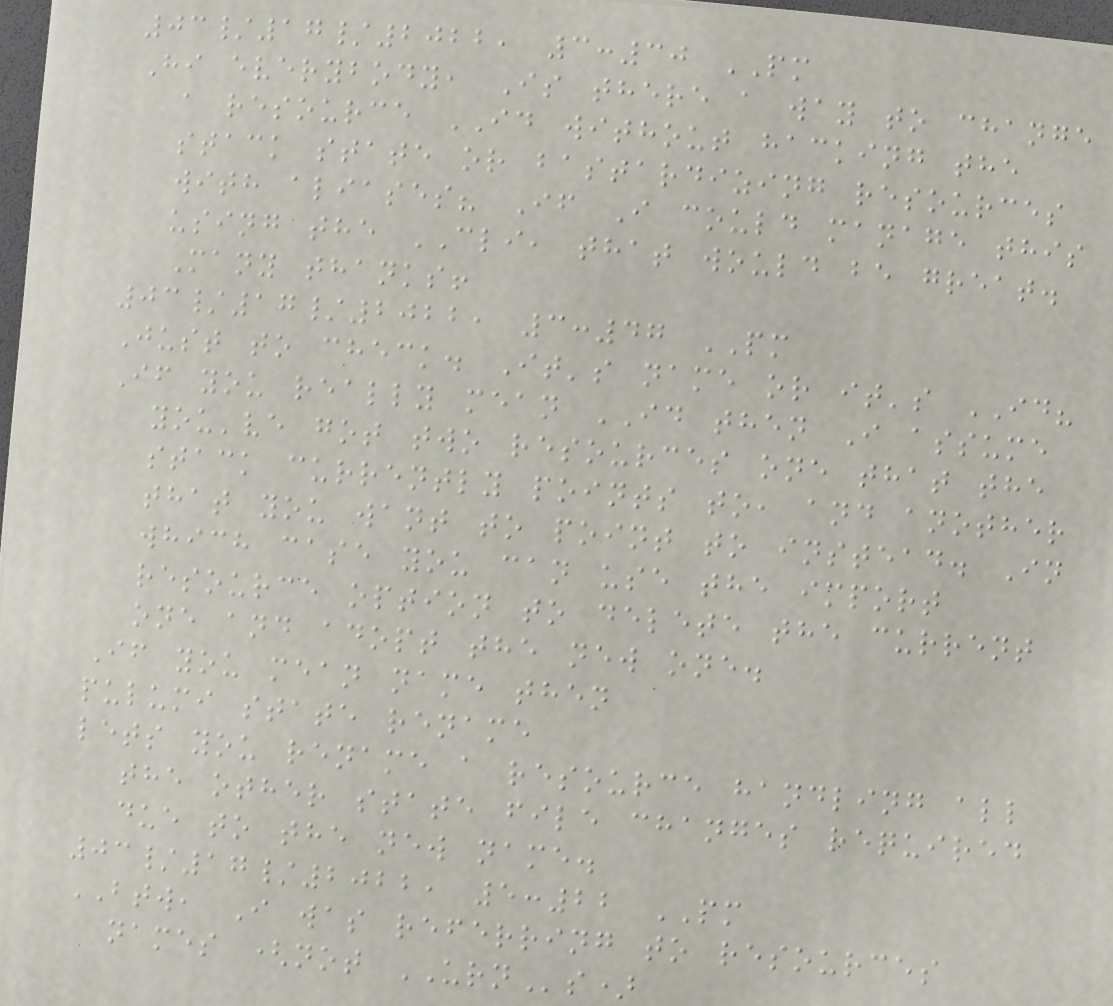03/17/2022, 3:30 PM
Hi everybody, Is there a way to change
a resource ID without hacking the
stack state or bastardizing resources
with aliases? If I could manage this
using the CLI, that would be great.
Many thanks!
03/17/2022, 3:47 PM
Just to check. It's name or it's ID?
If you really mean ID then I assume
you've got two resources one that the
stack currently points to, and another
that you want to point to instead. In
which case you can use the import
resource option to delete the current
one and adopt the new one.
If you mean name then
pulumi state rename
lets you rename a resource handling all
the other state file changes required
due to the new name.
03/17/2022, 5:22 PM
BTW, I was referring to resources
names (not URNs)
